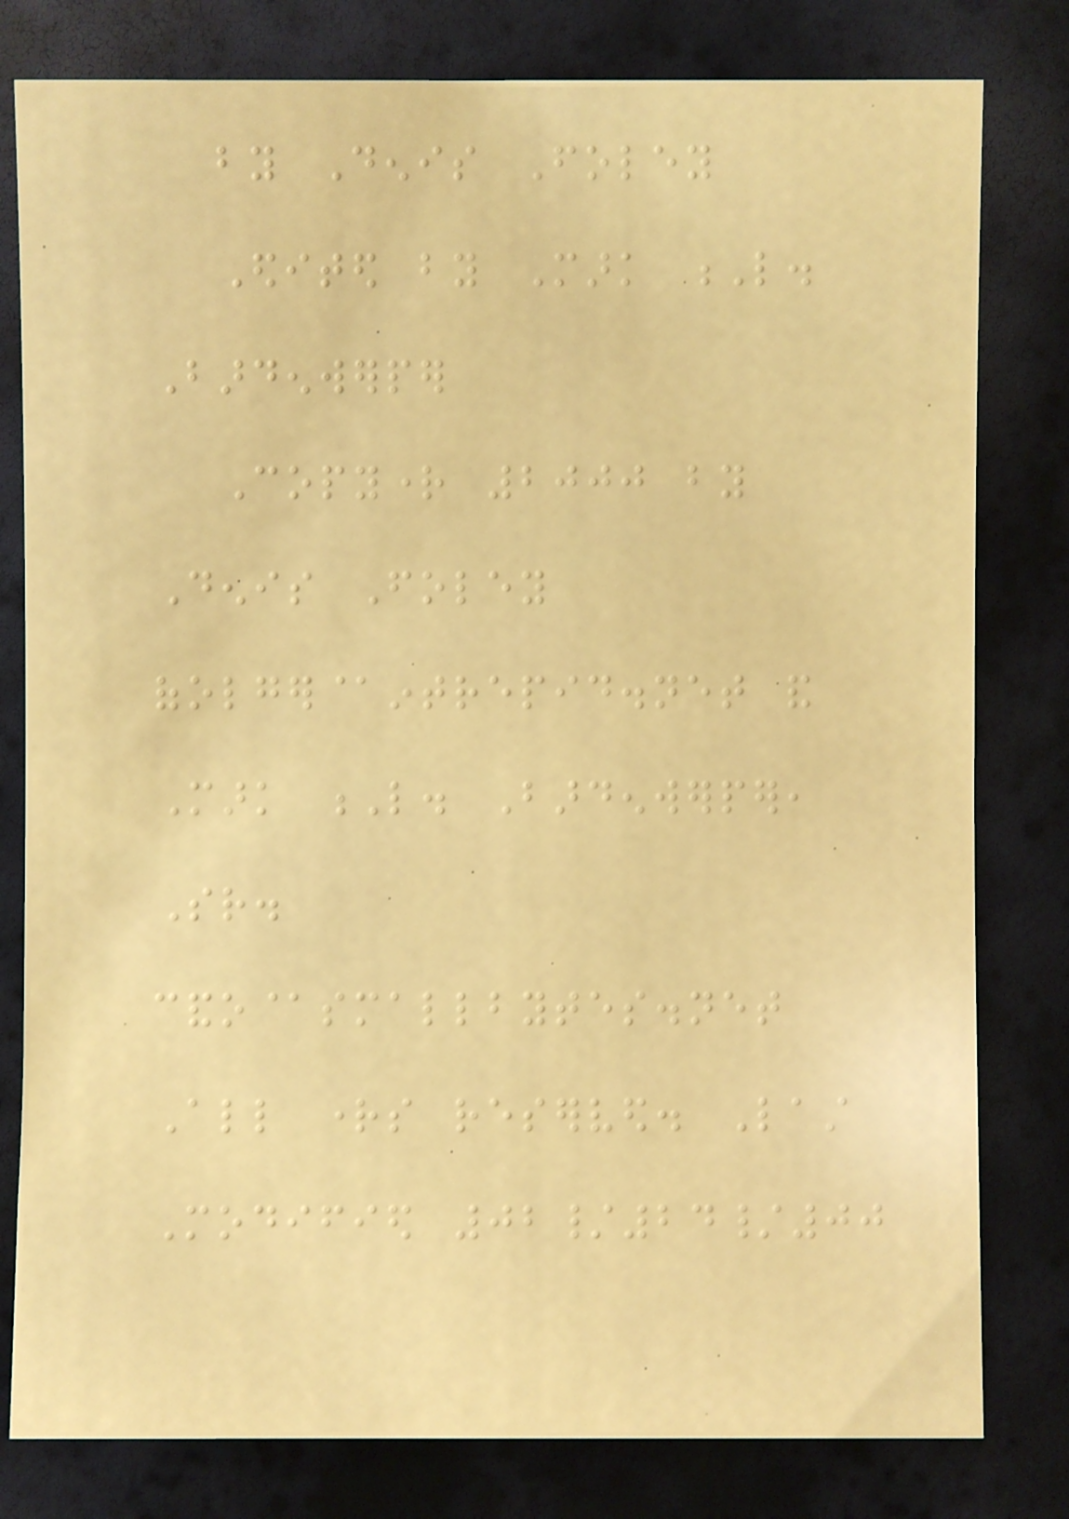by Denis Foley
Edited by Mark L.
Bardenwerper
Copyright 2000 by
Denis Foley
ofolger@intrepid.net and
Mark L. Bardenwerper,
Sr.
cando@smallbytes.net
All rights reserved. Last
Modified 02/24/00
